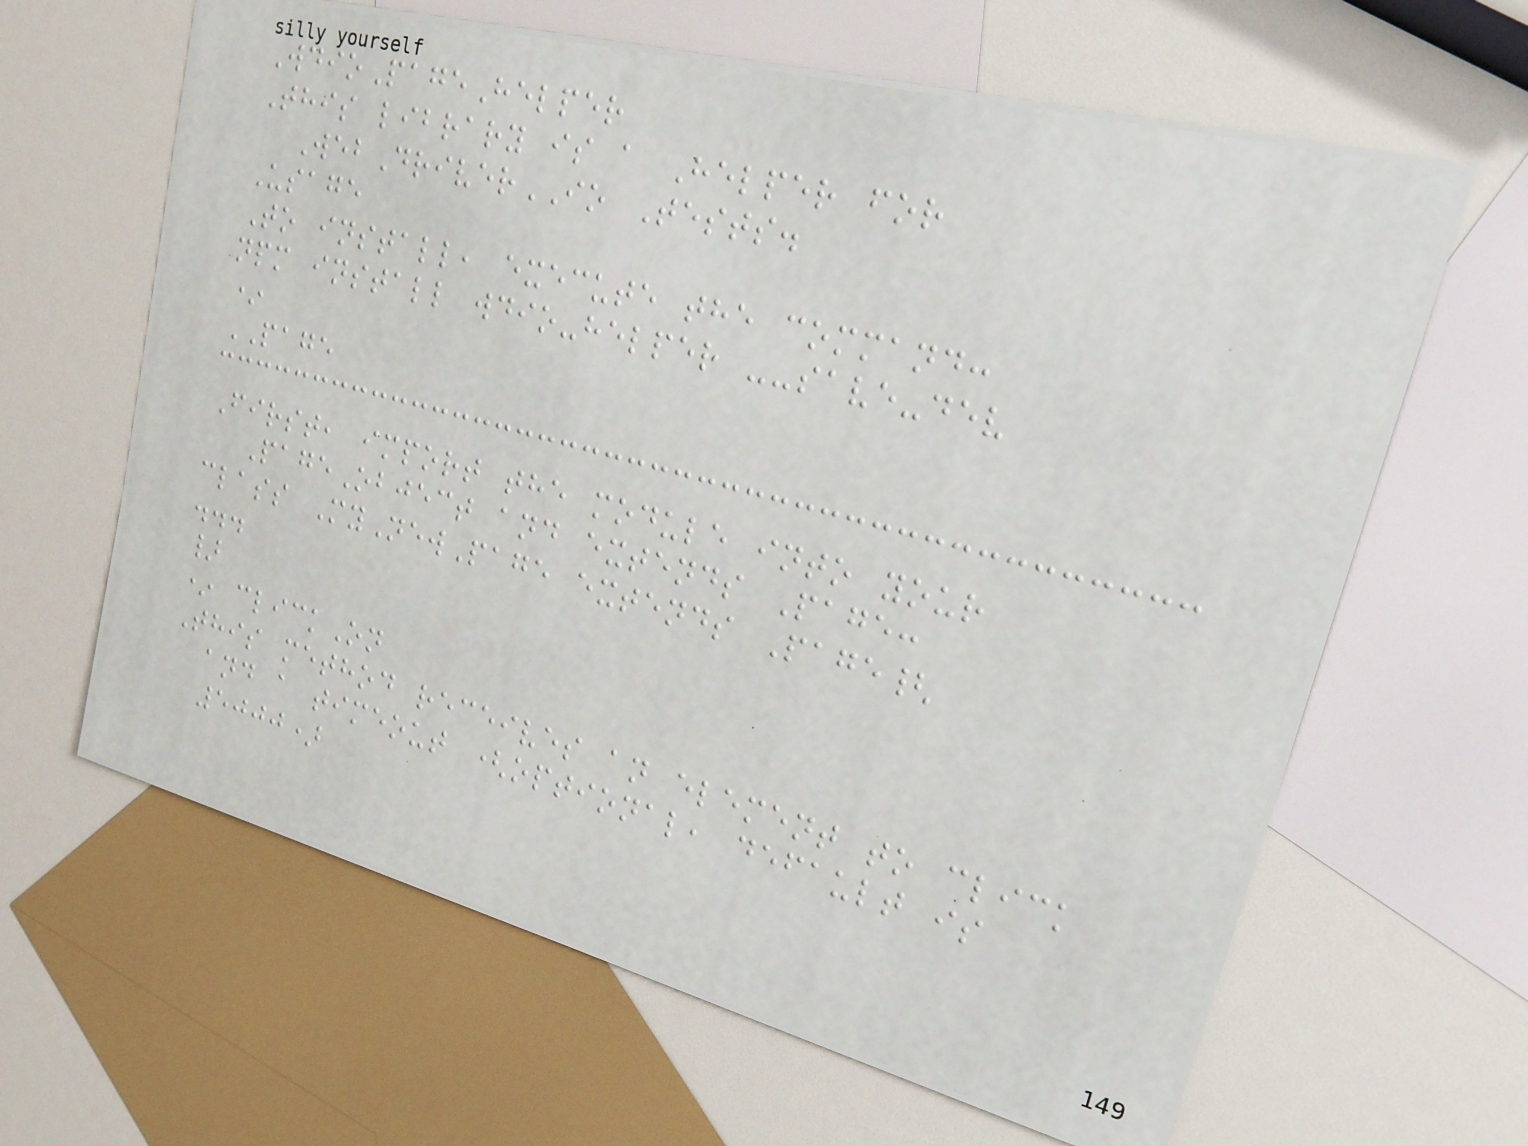WdioPageHelper
This library is a Helper for
WebDriverIO Tests.
Usage
To install, execute the command:
npm install wdio-helper --save-dev
*
PAGE
First, import the module into your
PageObject and extends Page:
class MyNewPage extends Page{
...
}
* clickOn
This method receives an element to click
and a timeout (optional, default is
5000)
